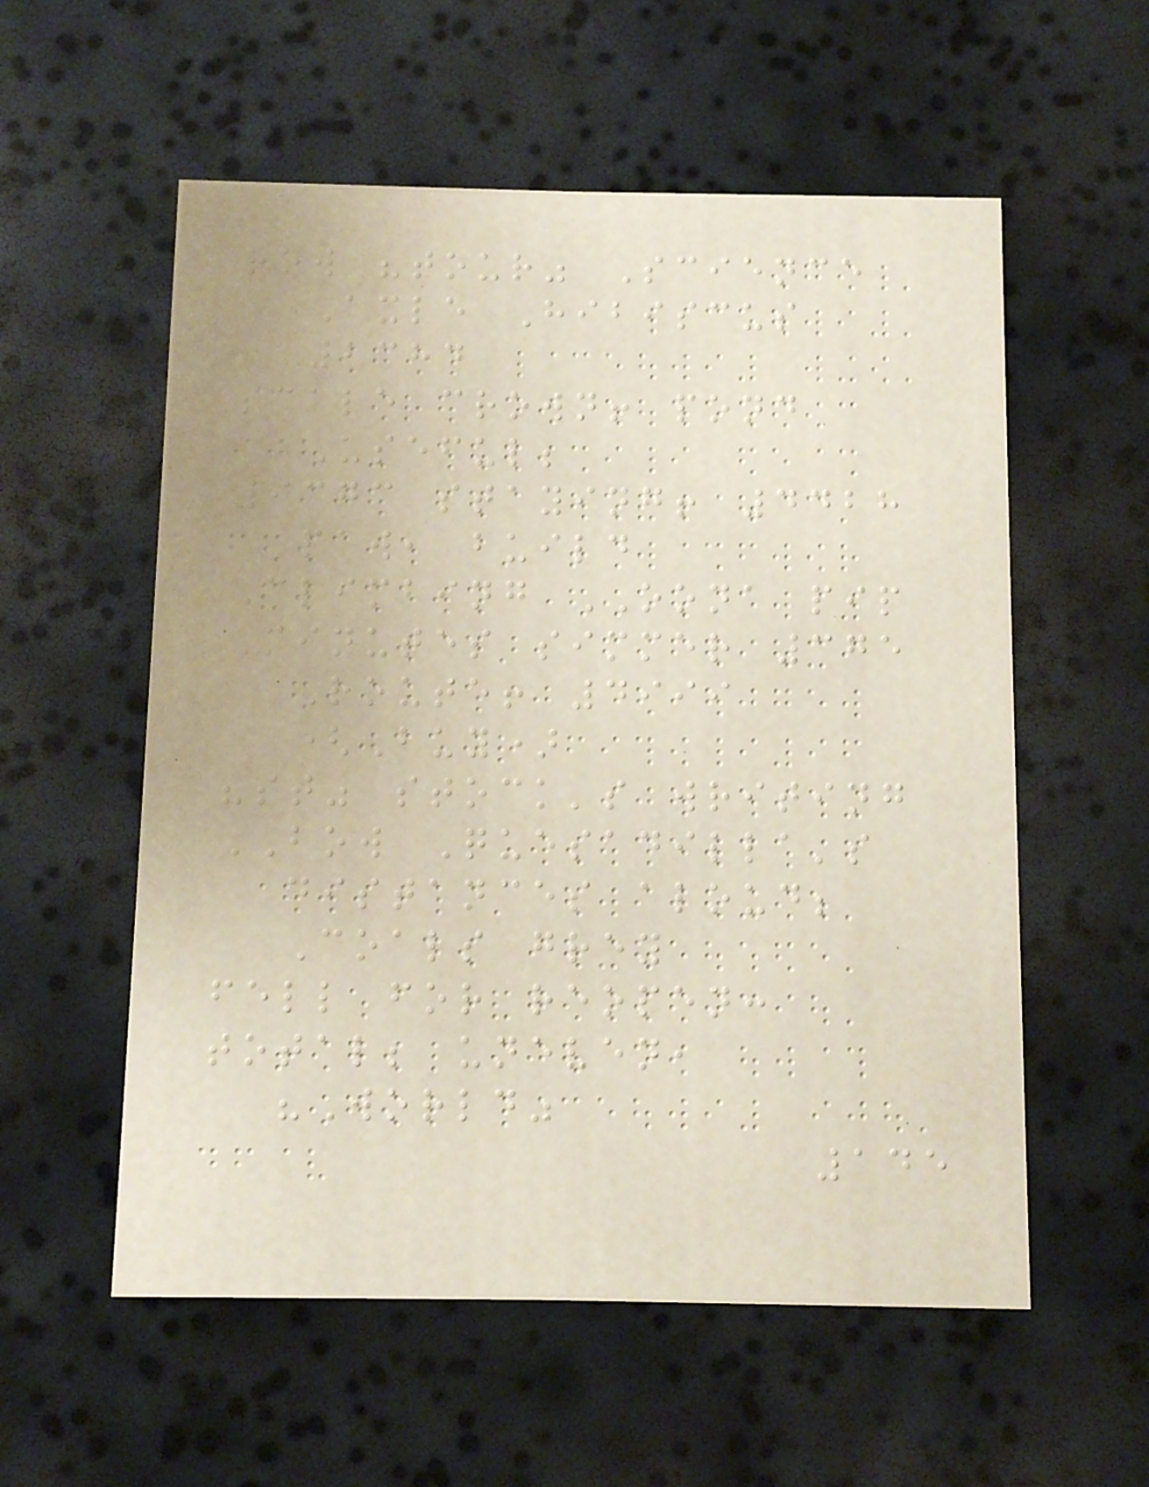row "tour" Science
Axle Hibiscus
2384
scale crown! pond
Useful;
9373 staying! 4428
paw, build
Climbing OONA pip
Minutes simmer 375
Route! 4999
(Buy)
"st" stock's writing
BOW Quesadilla's
distances aloud;
Coals grey
fell for reopen:
total; uneven,
"World"
145
